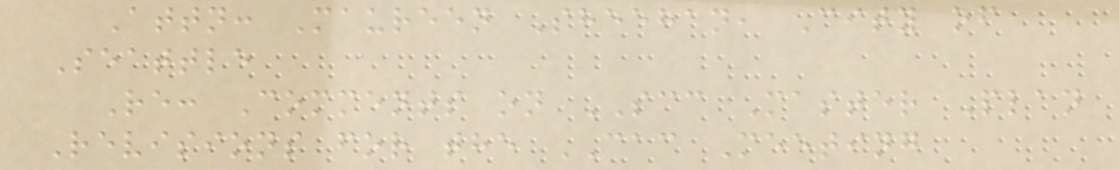Attn: Maureen Sheehan, City of
Seattle
Re: Comments on SCC Master Plan
Revisions for the CAC Meeting
